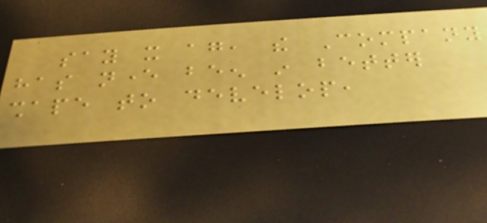say it again, the Company
has never been in better
shape to develop,
